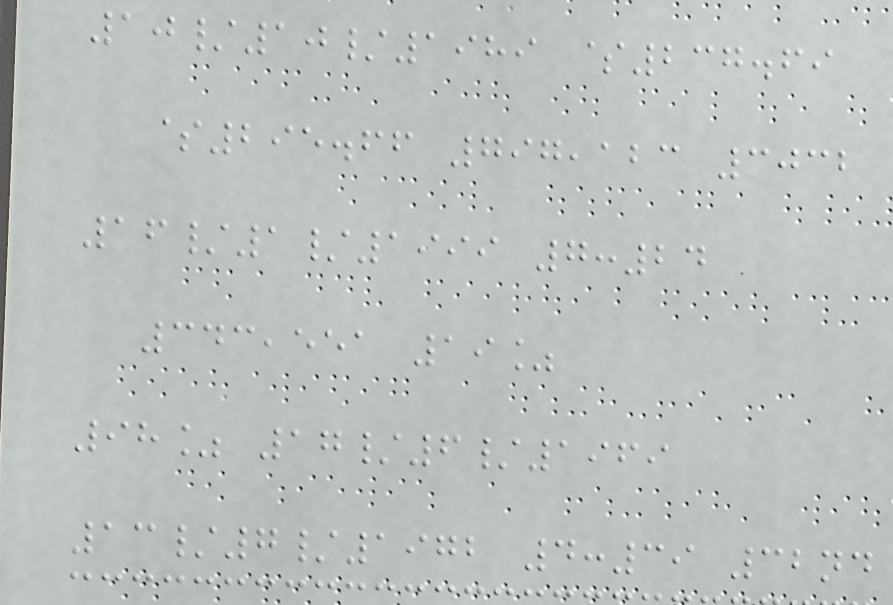10/10/1989 $237.69
$295.66 797,123 3032
16/1/1999 7:24
343,551 19%
98% 17/6/1969
13/7/1972 4:39 32nd
